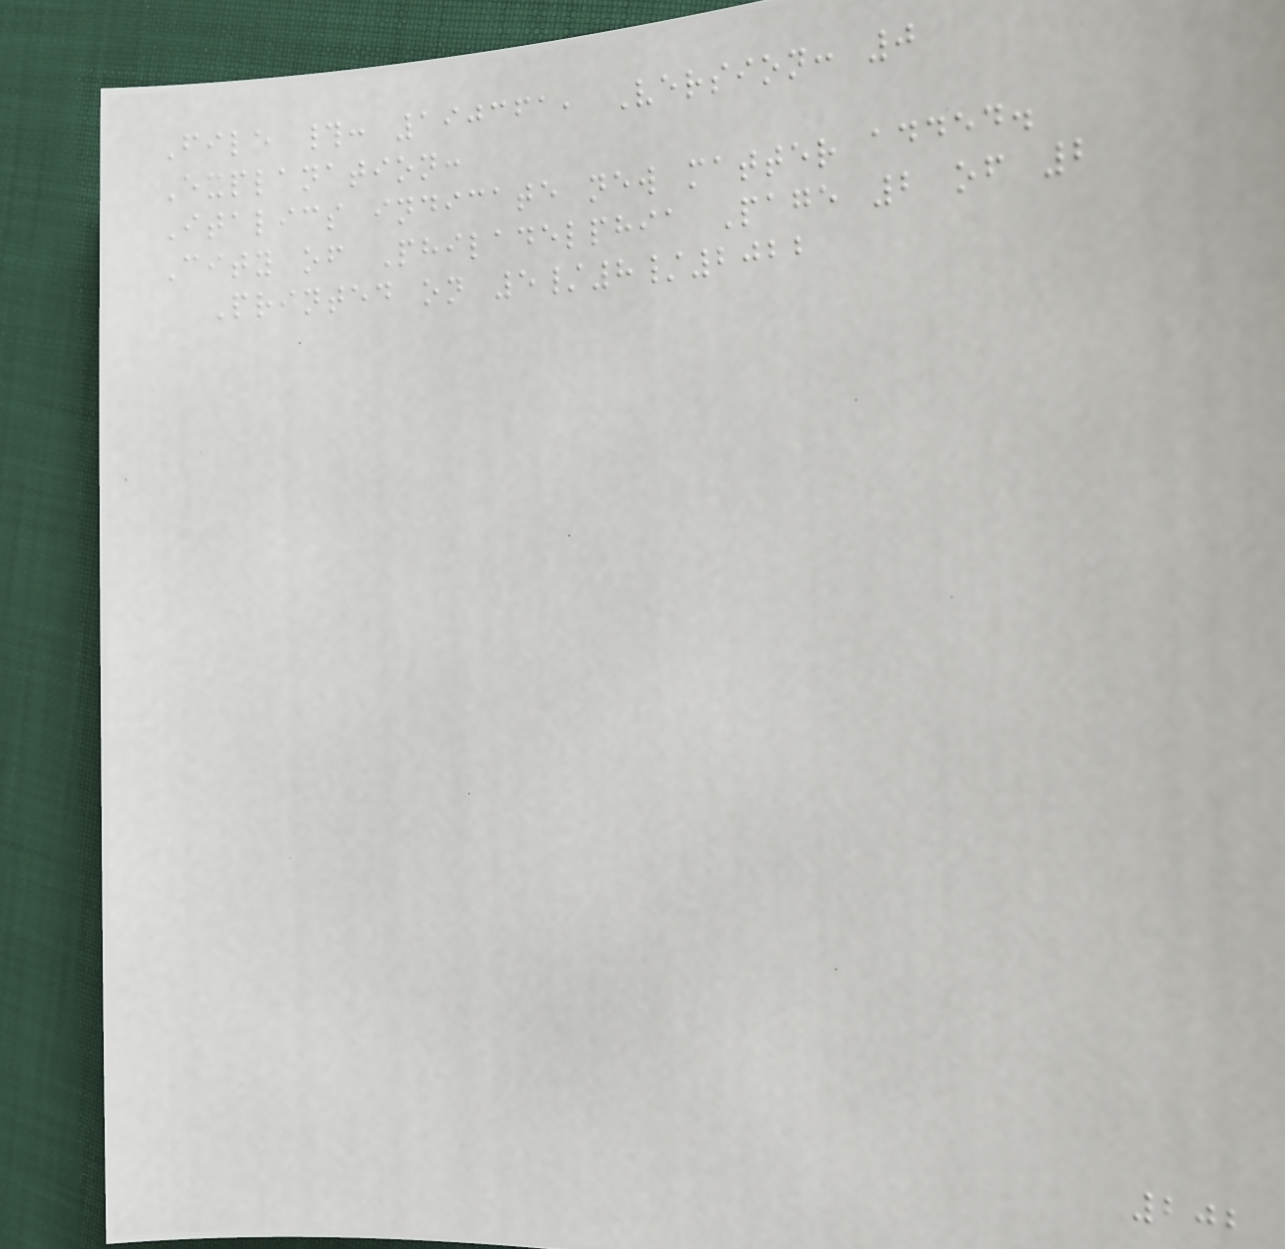File #: 190361, Version: 0
Explanation:
Italics indicate new matter added.
City of Philadelphia Page 2 of 2
Printed on 5/8/2022
202
